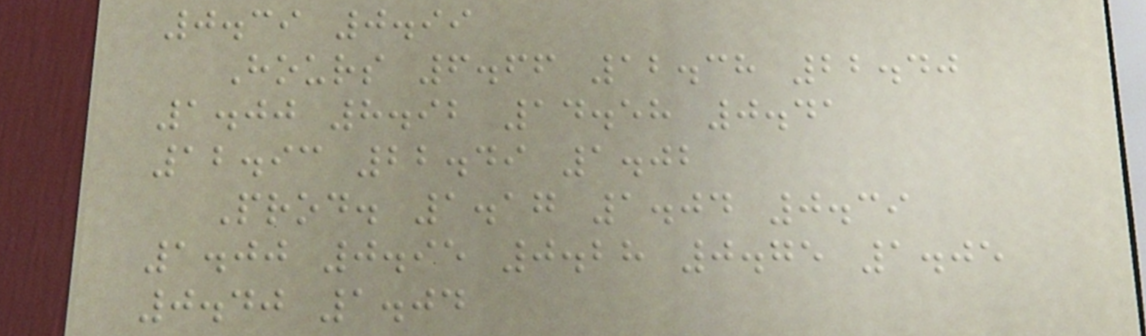0.39 0.99
Hours 6.66 12.38 22.40
1.00 8.92 14.58 0.41
12.93 22.49 1.02
Prod. 1.17 1.04 0.39
1.00 0.95 0.28 0.75 1.05
0.40 1.04
